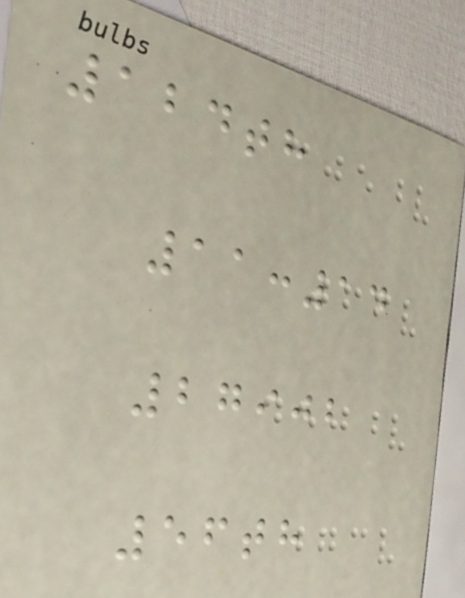124th
11:14
27902
56th
